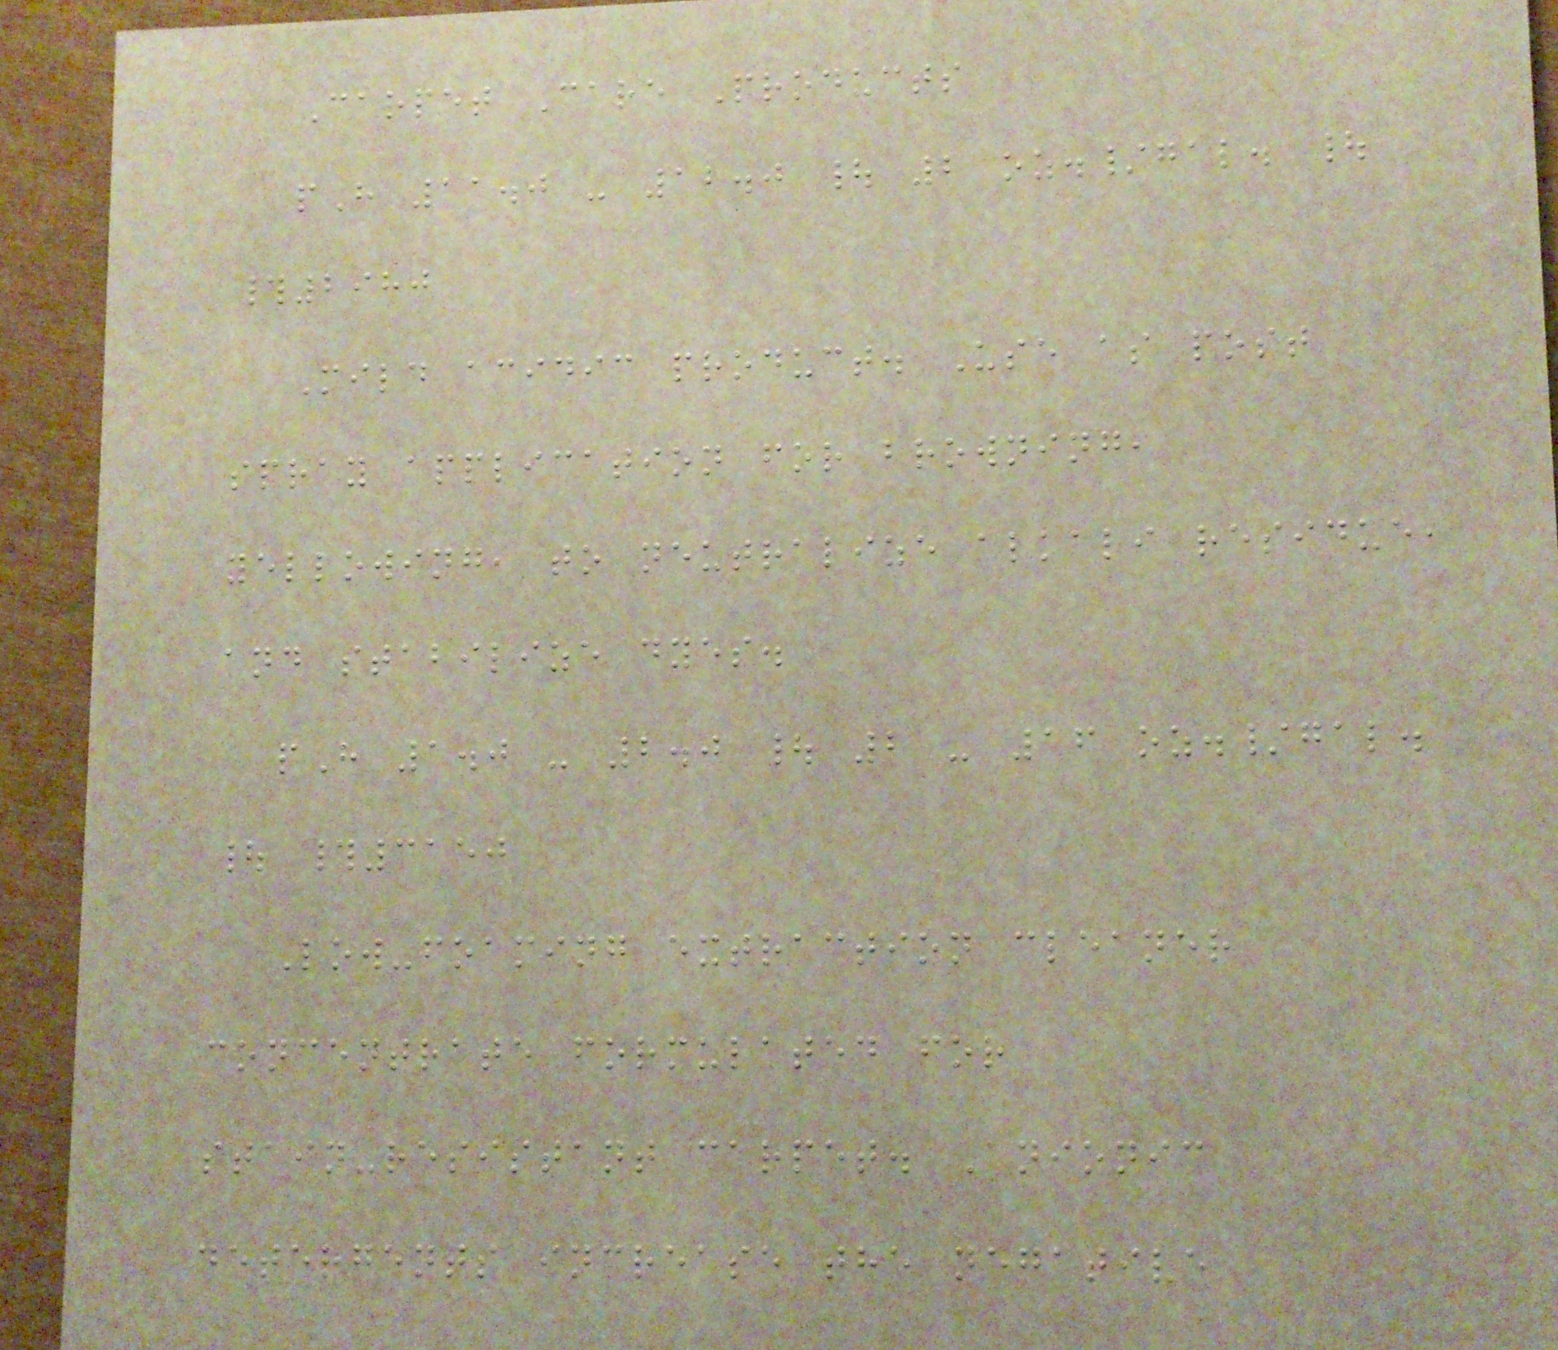Carpet Care Products
pH 11.0 - 12.0 | 2 oz./gal. |
#2980
Mild acidic product. Use as post
spray application for browning,
yellowing, to neutralize alkali residue,
and stabilize dyes.
pH 1.0 - 2.0 | 2 - 16 oz./gal.
| #3150
Low-foaming extraction cleaner
concentrate formulated for
stain-resistant carpet. Anionic
detergents increase the negative
